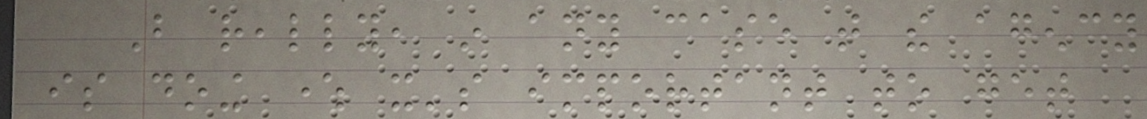But really, in any case that the agency
is doing where it's important to get
